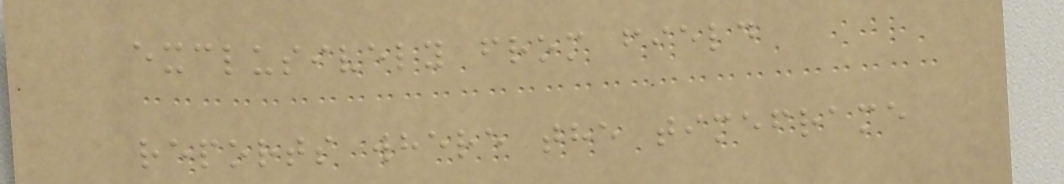exclusively from field
reports where the timeframe
